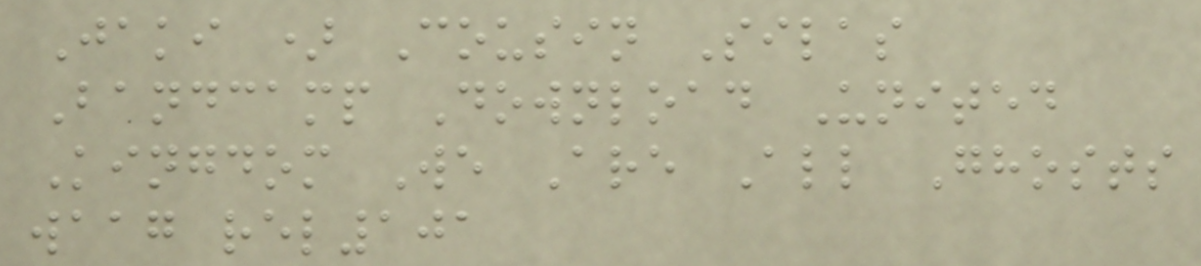Jaki ) Cousin Silas
Bandcamp Download United
Kingdom We Are All Ghosts
waag rel101
